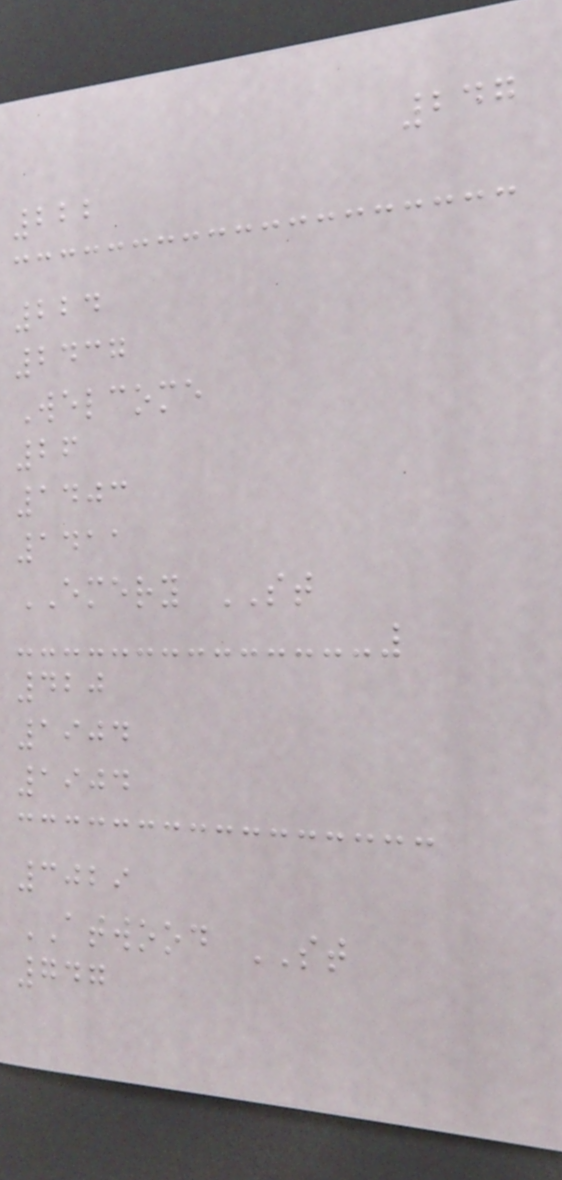247
222
224
2437
Welcome
26
1403
1411
EMERY ST
420
1904
1904
3029
ATWOOD ST
747
